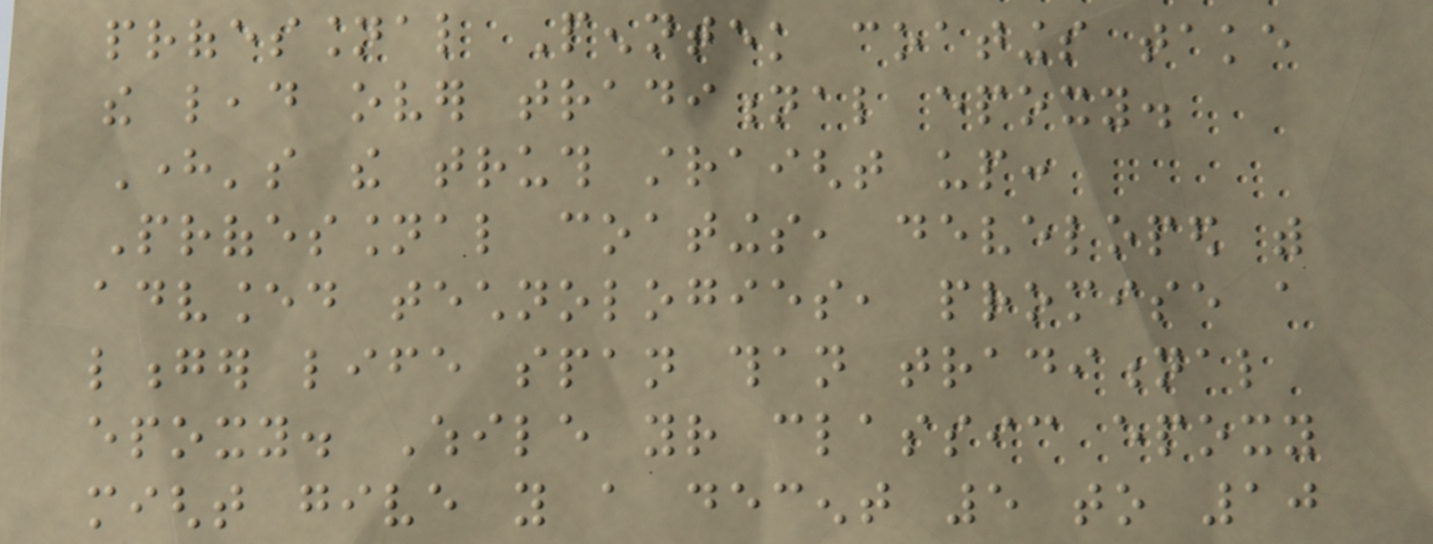professional Penntek coatings take
the lead over traditional epoxy.
Here's the truth straight up:
Professional coatings, developed with
advanced technologies, promise a
longer life span than traditional
epoxy. While your classic epoxy
might give you a decent 5 to 10
